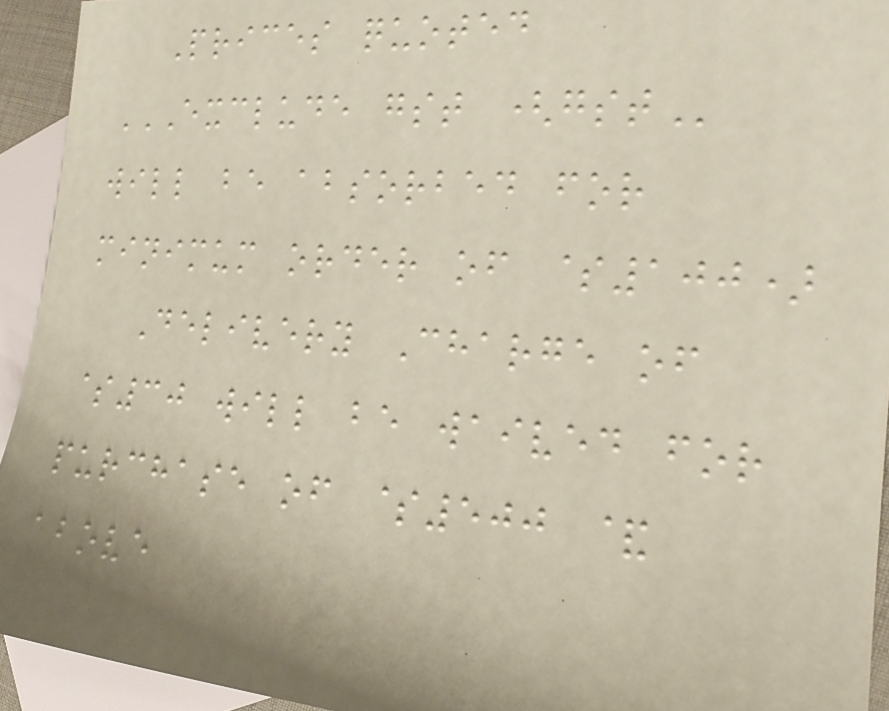Prices quoted
EXCLUDE GST (GST
will be absorbed for
minimum order of $100)
Delivery Charge of
$30 will be waived for
purchase of $500 &
above
